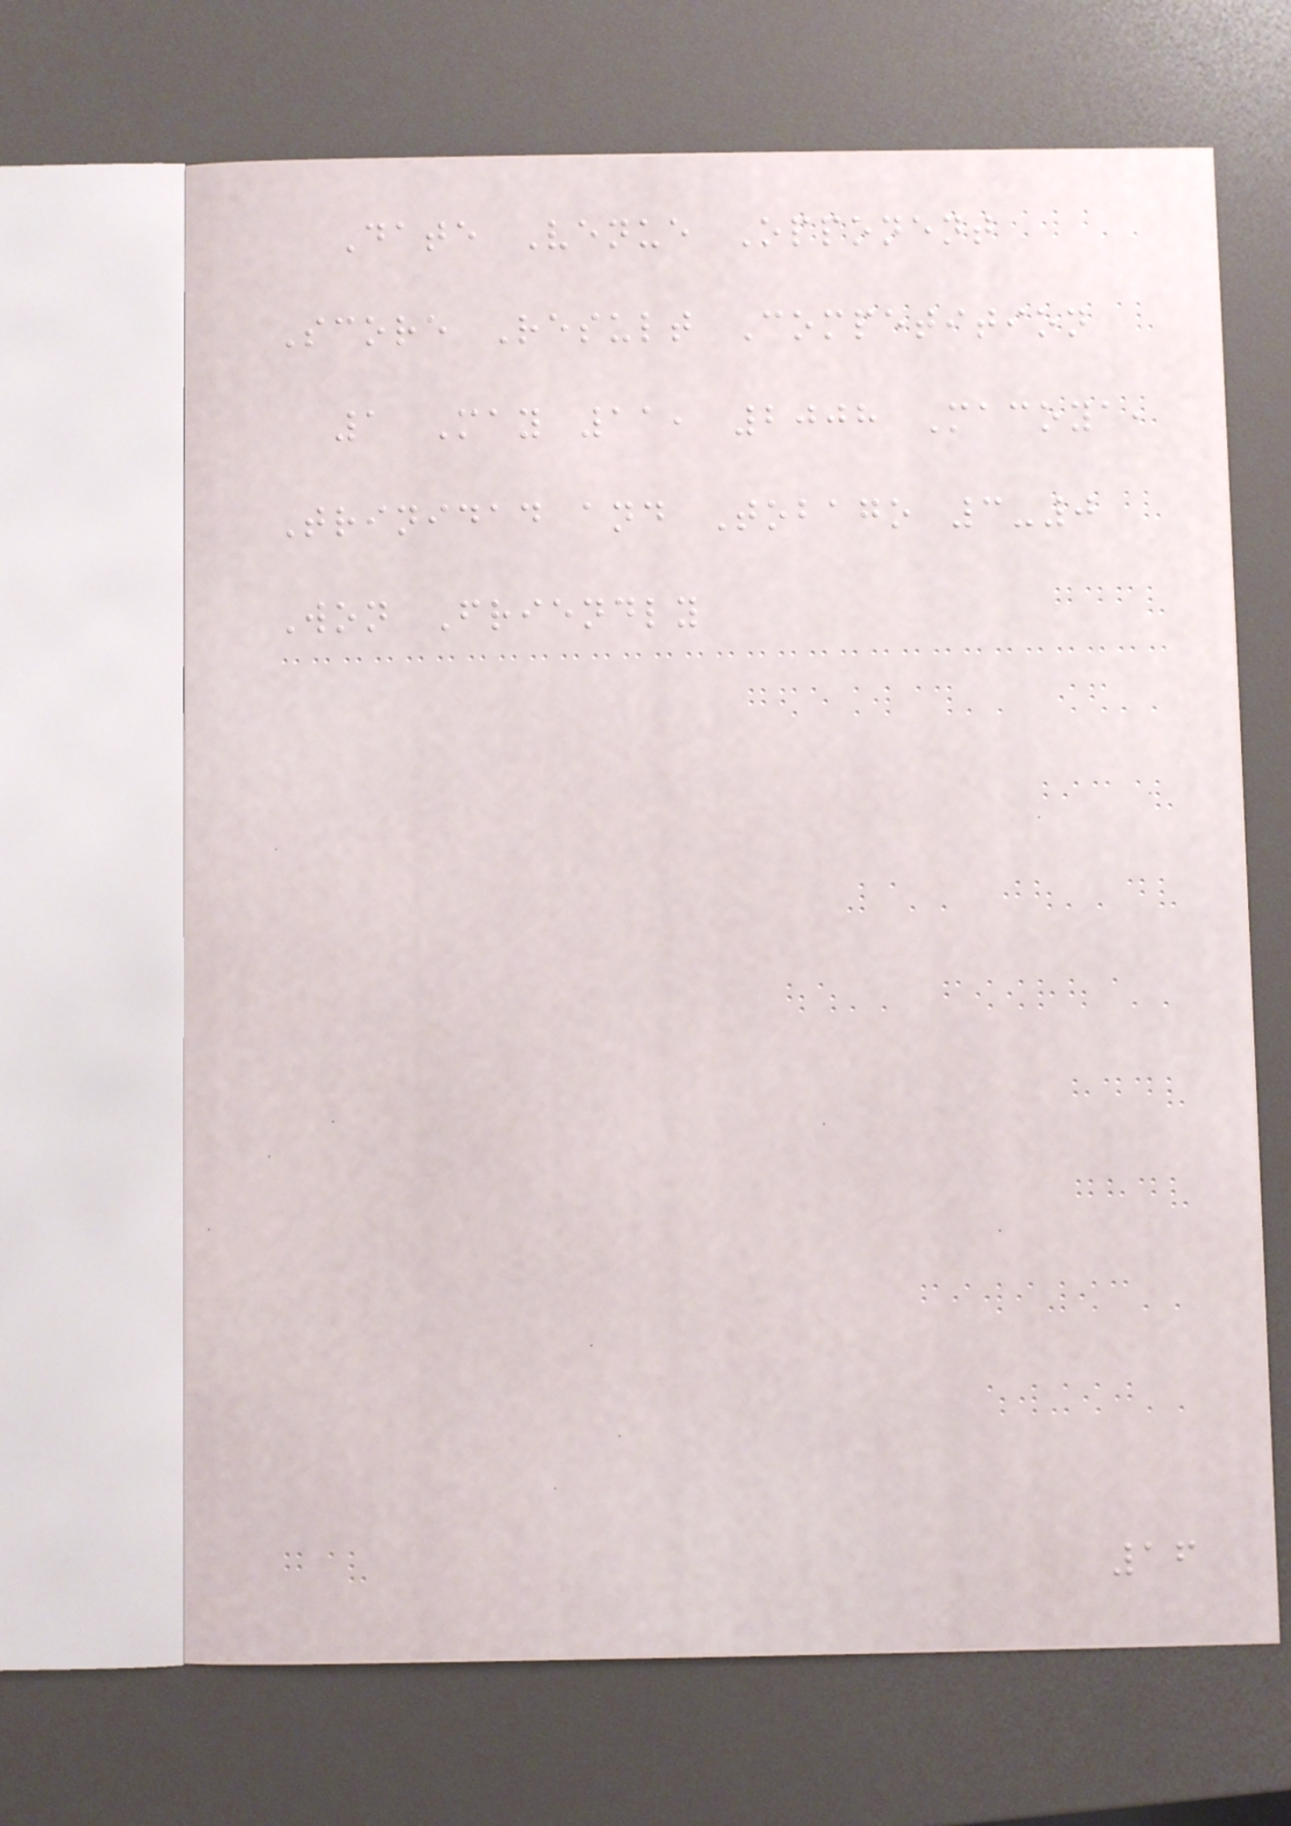Date Venue Opponent
Score Result Competition
1 May 11, 2008 Macoya,
Trinidad and Tobago 3-0
Won Friendly
16
